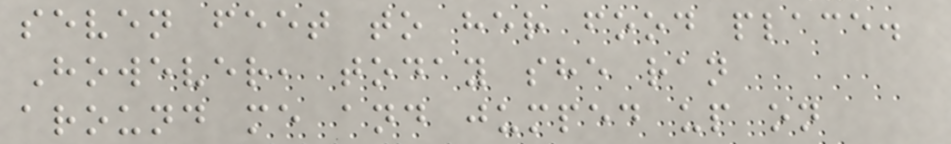seven feet to her food place.
However, today she ran
around me and jumped up on
